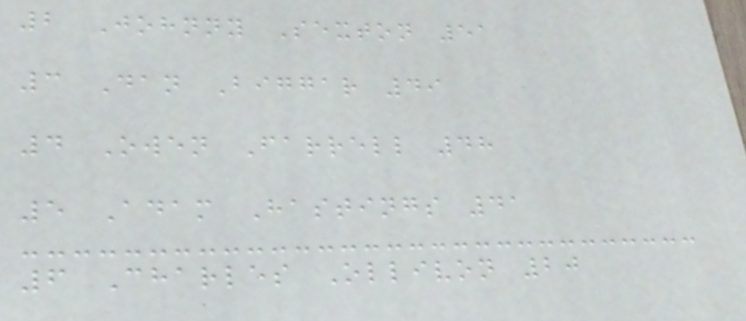2 Johnny Sexton 51
3 Dan Biggar 49
4 Owen Farrell 48
5 Adam Hastings 41
6 Charles Ollivon 20
